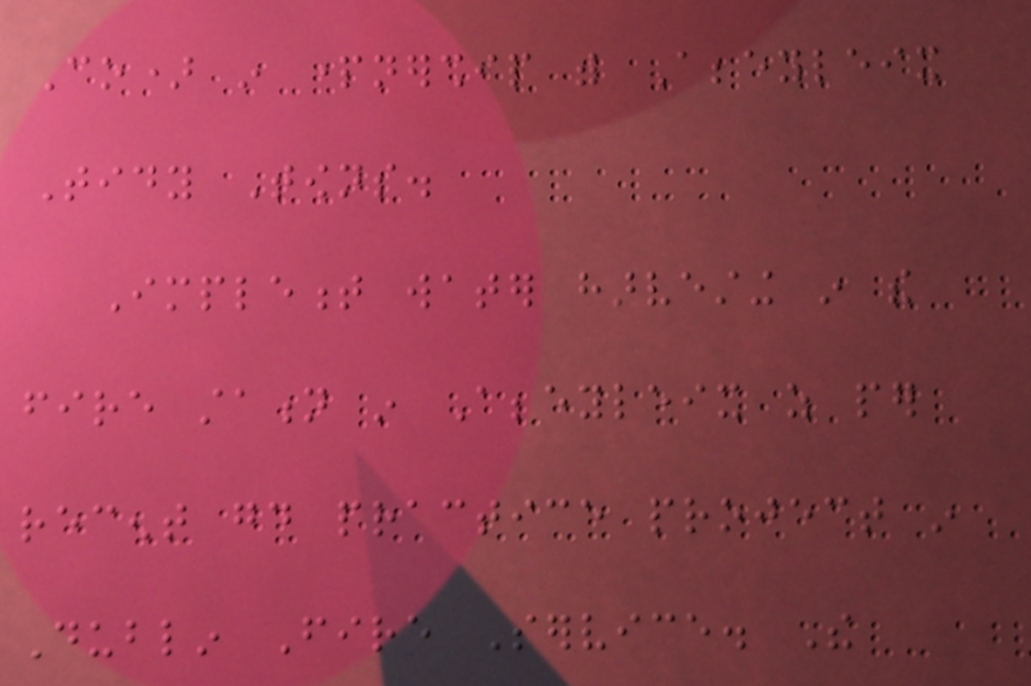Co) in partnership with Abbeyleix
Tidy Towns.
Implement water harvesting in the
fire station in Abbeyleix as per
recent good practice project in
Dublin Fire Service. The
